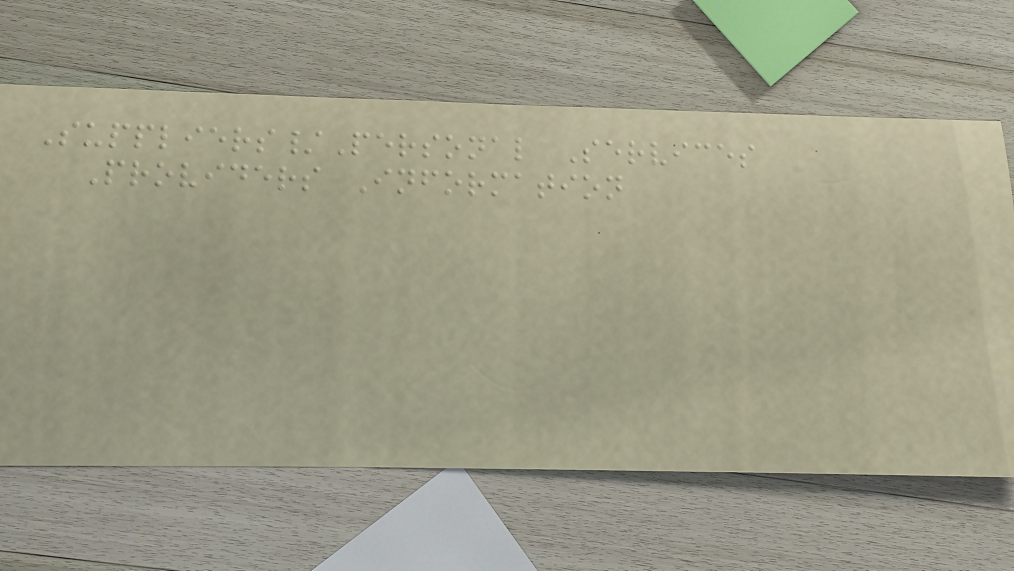Suppliers/Personal Services
Providers Information
